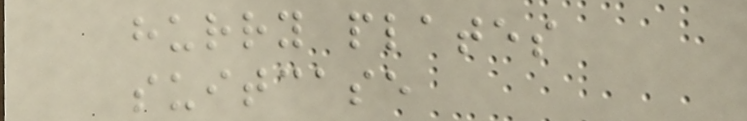hurry plates
suitcase
